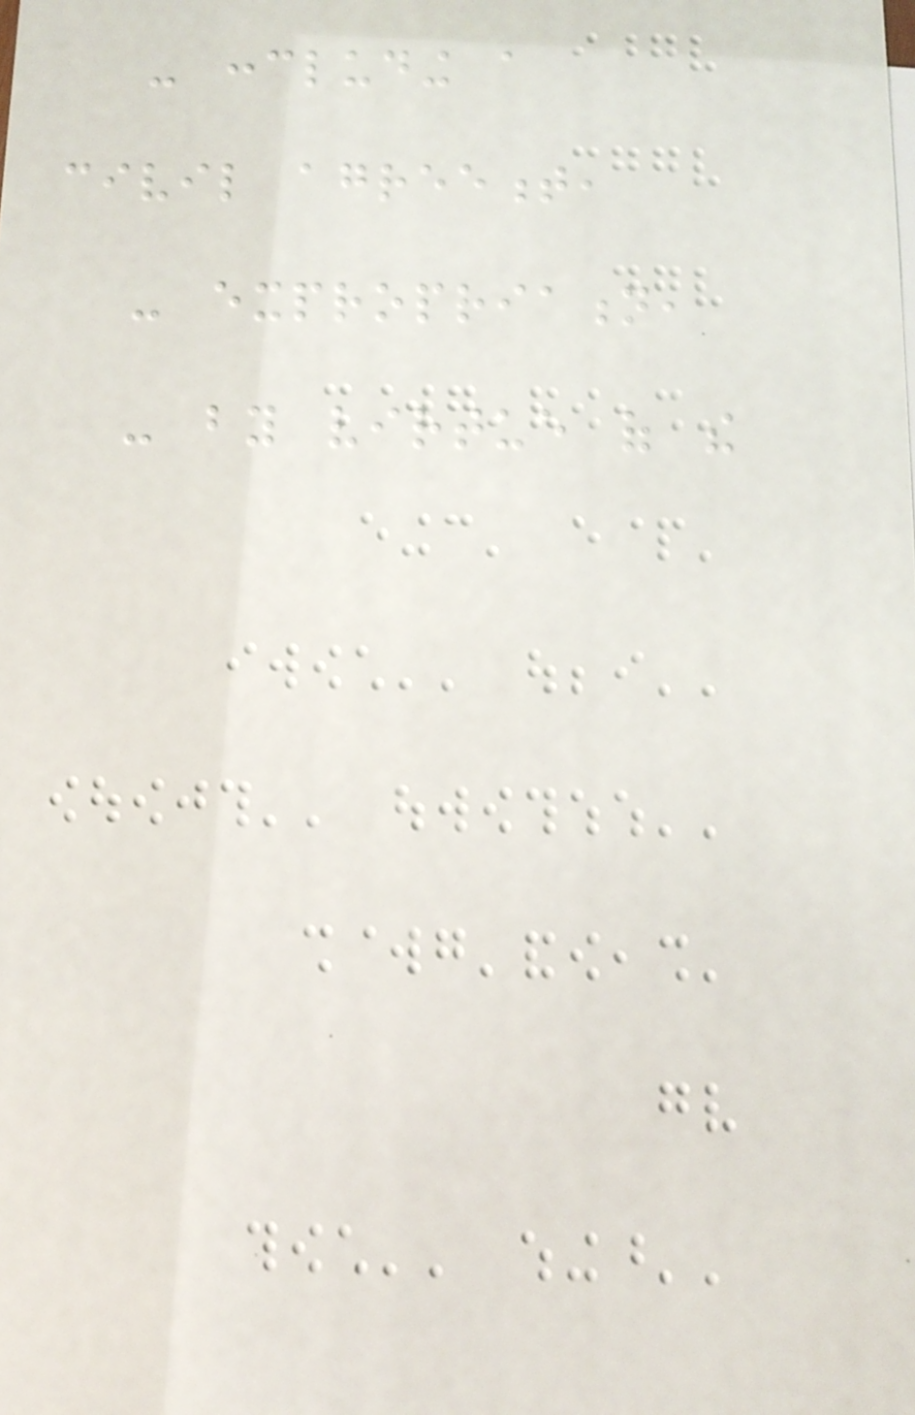- concluding a
civil agreement,
- expropriation,
- by virtue of the
